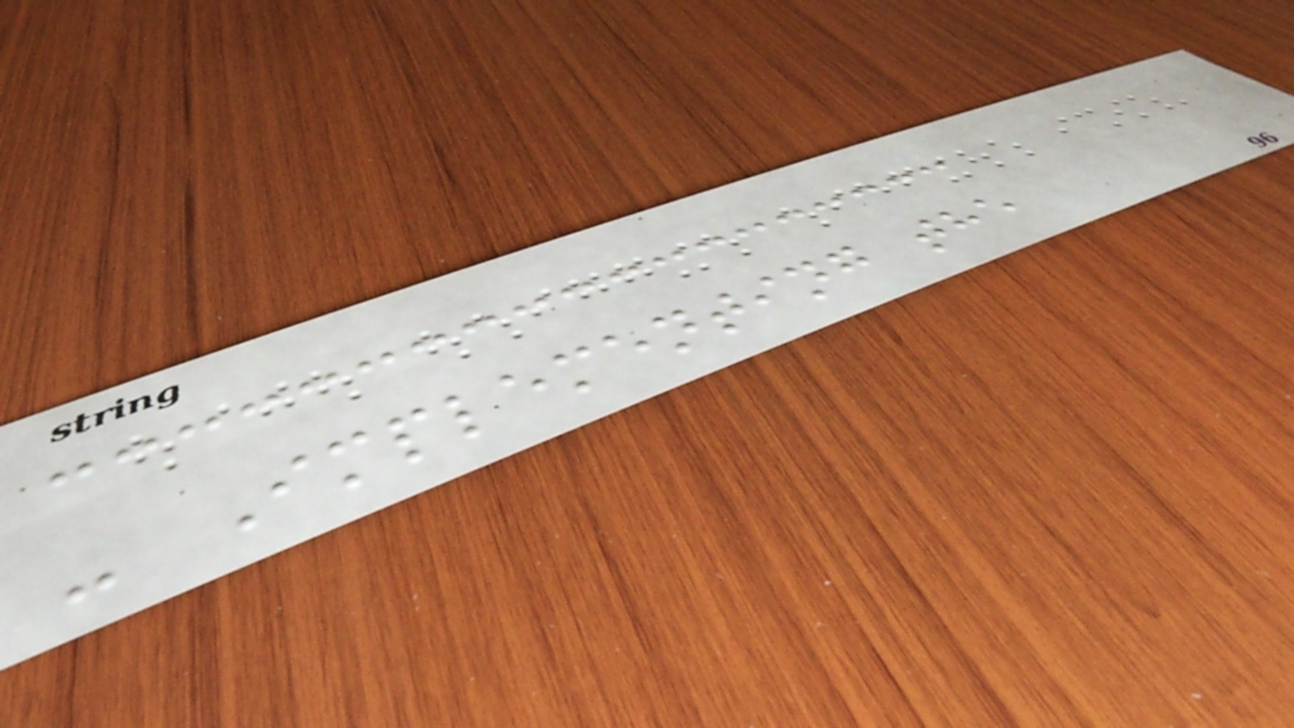- Implementing the
